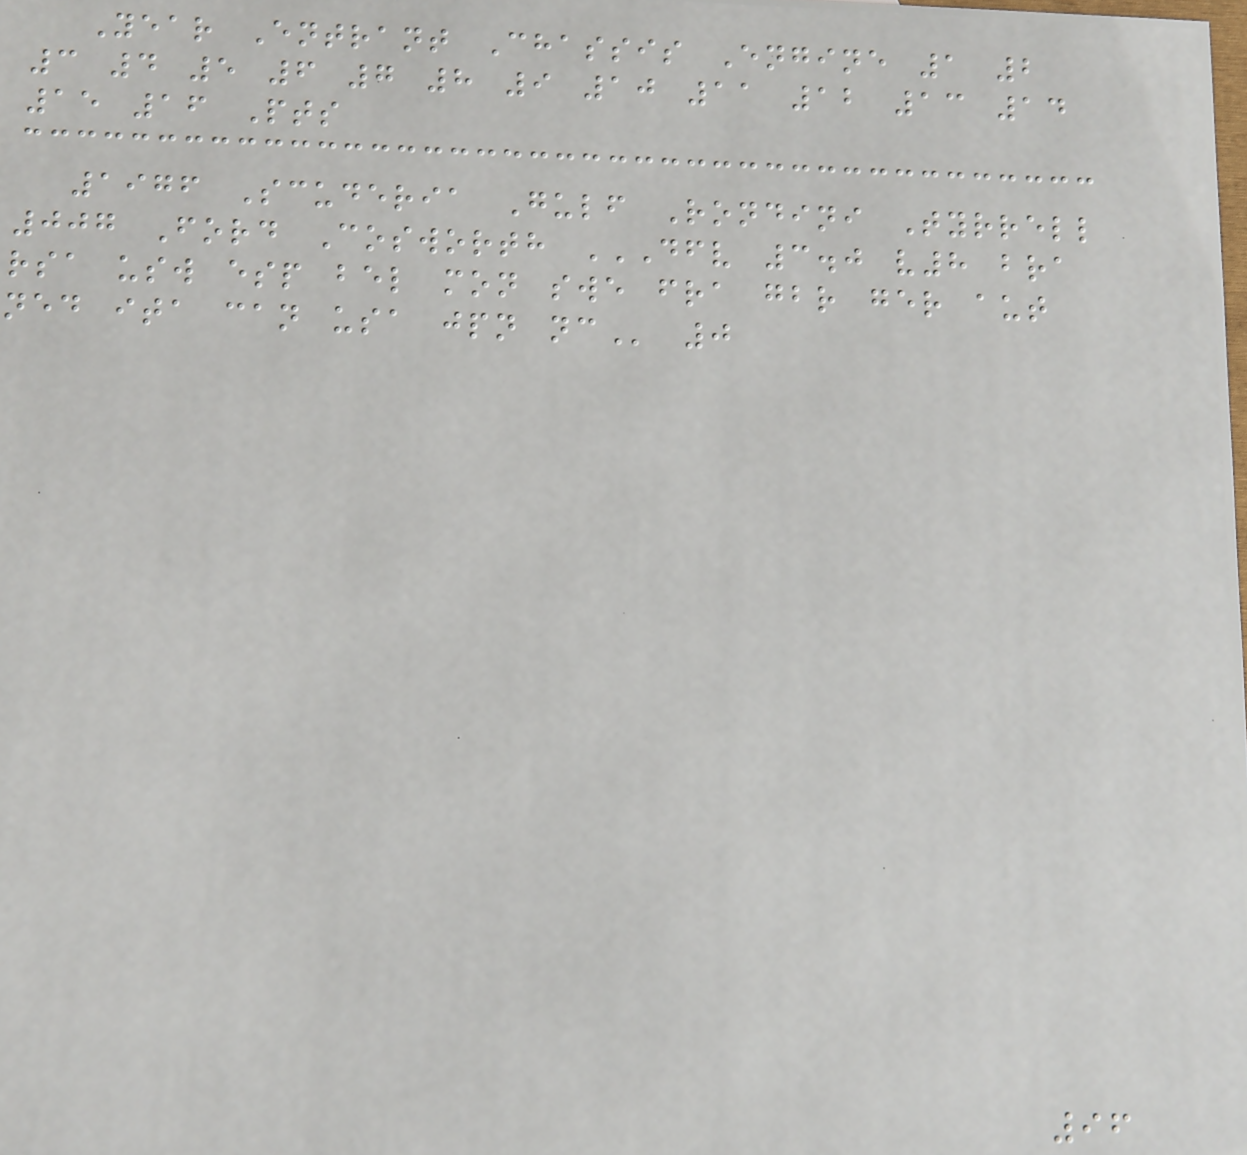Year Entrant Chassis Engine 1 2
3 4 5 6 7 8 9 10 11 12 13 14
15 16 Pts
1976 Scuderia Gulf Rondini Tyrrell
007 Ford Cosworth DFV 3.0 V8 BRA
RSA USW ESP BEL MON SWE FRA GBR GER AUT
NED ITA CAN USA JPN NC 0
96
